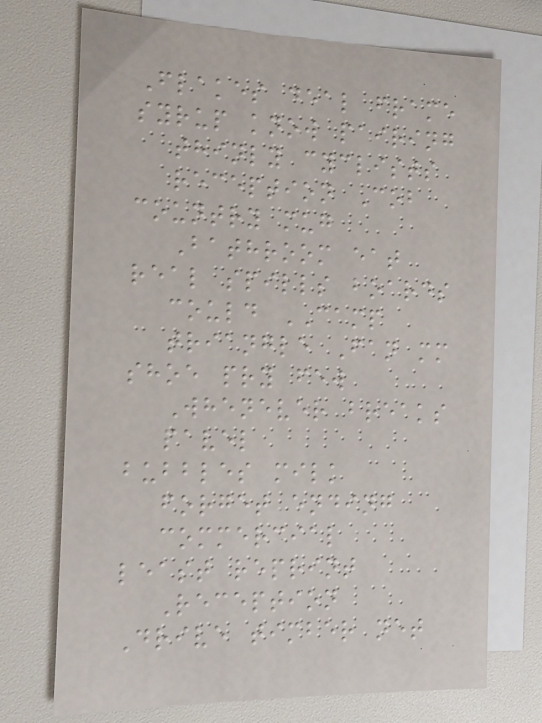Flakes deal frame
syrup know pairing
thinly cyclists
reception Cob
country mug
Bathroom eat
real spills boards
could CAMP
triangle Fan mm
shoe pry few
Whenever breaks
pavel
bubbles milk
forget ending
commercial
least reprint
Reception
Drive timber net
